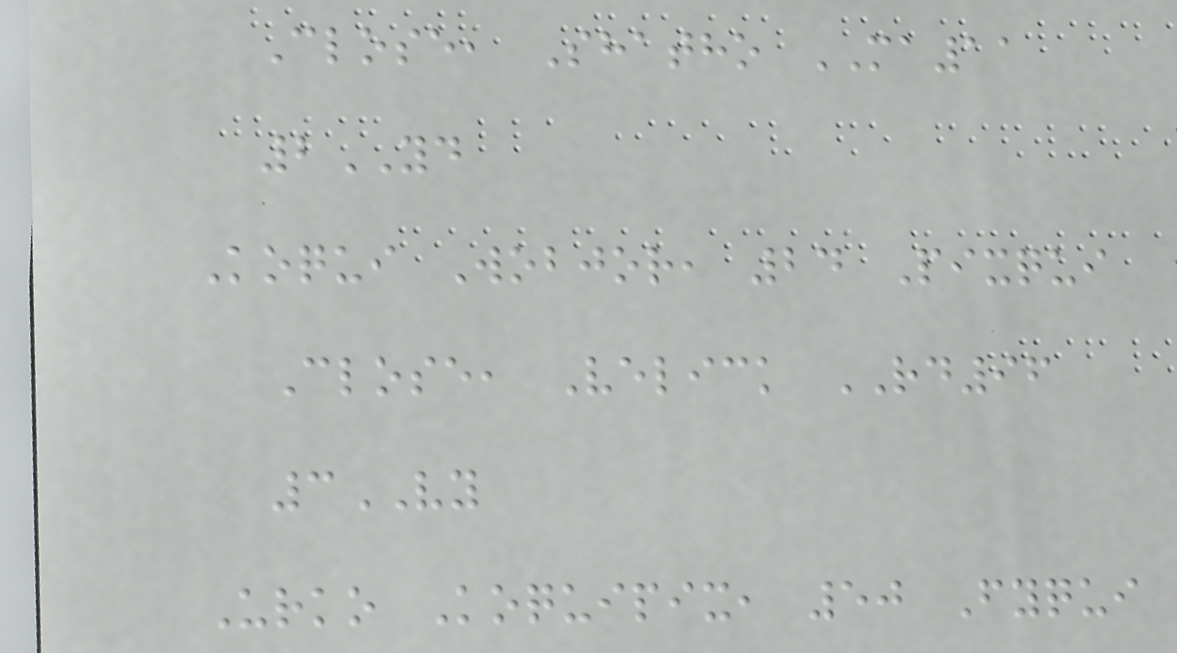Close, Shatho MA11
2YD
Koqui Wobjor, 24 Pixqui
Close, Velick RD96
3VY
Urko Koquipix, 50 Fyqui
